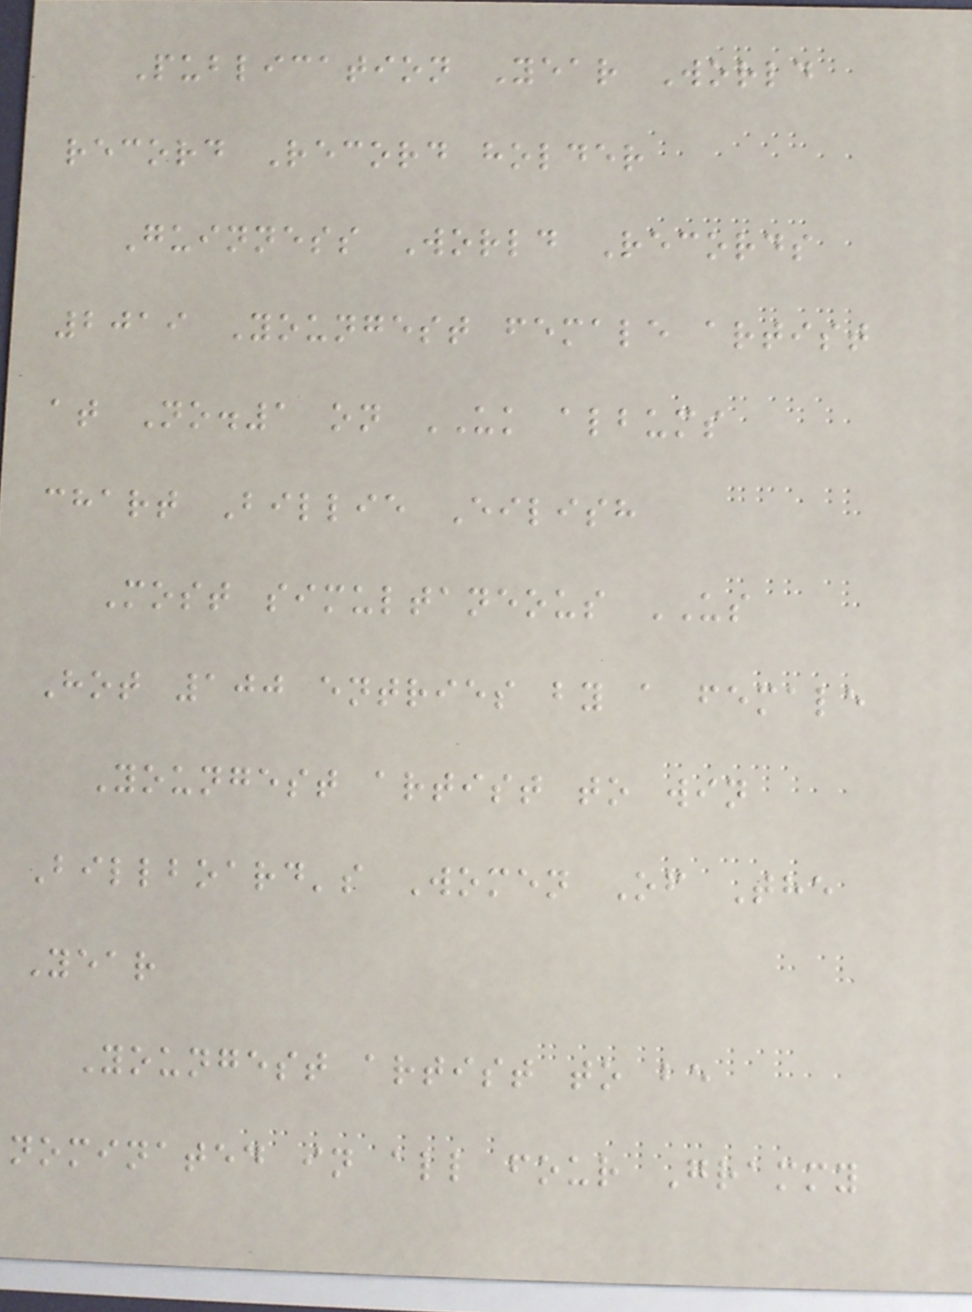Publication Year World
record Record holder
Guinness World Records
2019 Youngest female artist
at No.1 on UK albums
chart Billie Eilish
Most simultaneous US
Hot 100 entries by a female
Youngest artist to win
Billboard's Women Of The
Year
Youngest artist to be
nominated in all four Grammy
